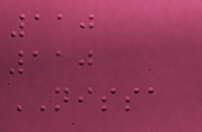110
110
NISSA
